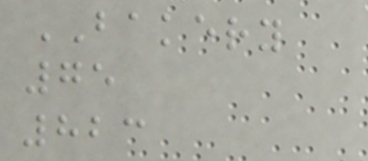BAKERY
75
823
